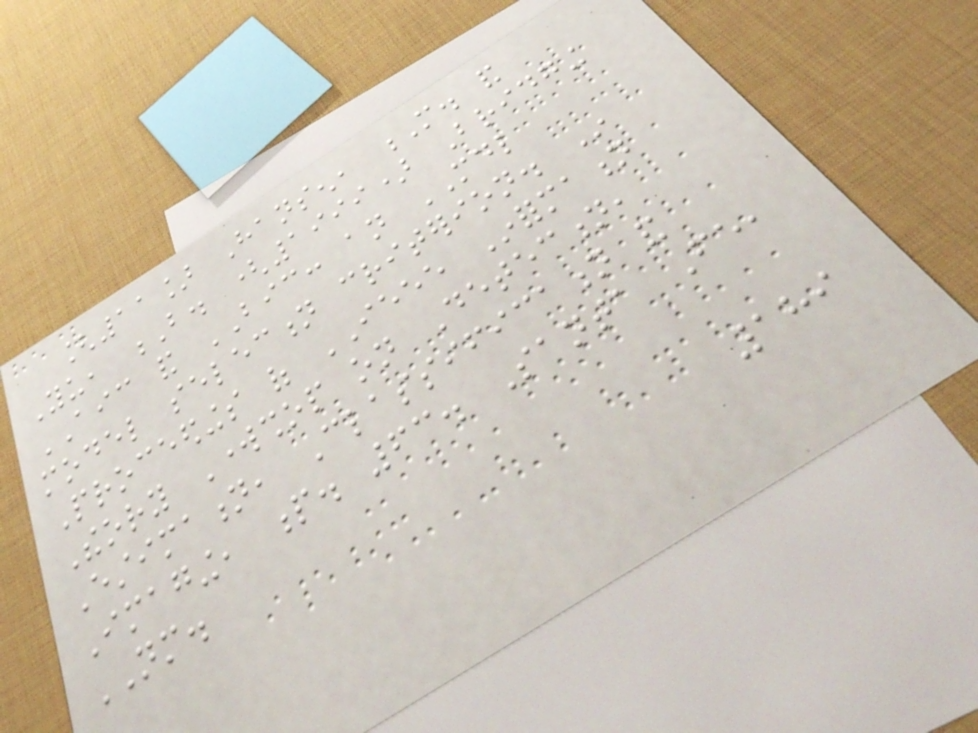[11] Hansen, M. and
Yu, B. (1999) Bridging
AIC and BIC: an MDL
model selection criterion. In
Proceedings of IEEE Information
Theory Workshop on Detection,
Estimation, Classification and
Imaging, p. 63. Santa Fe,
NM.
189
